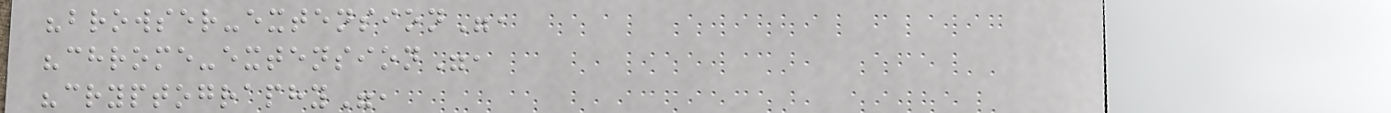"browser-extension",
"chrome-extension",
"cryptography",
